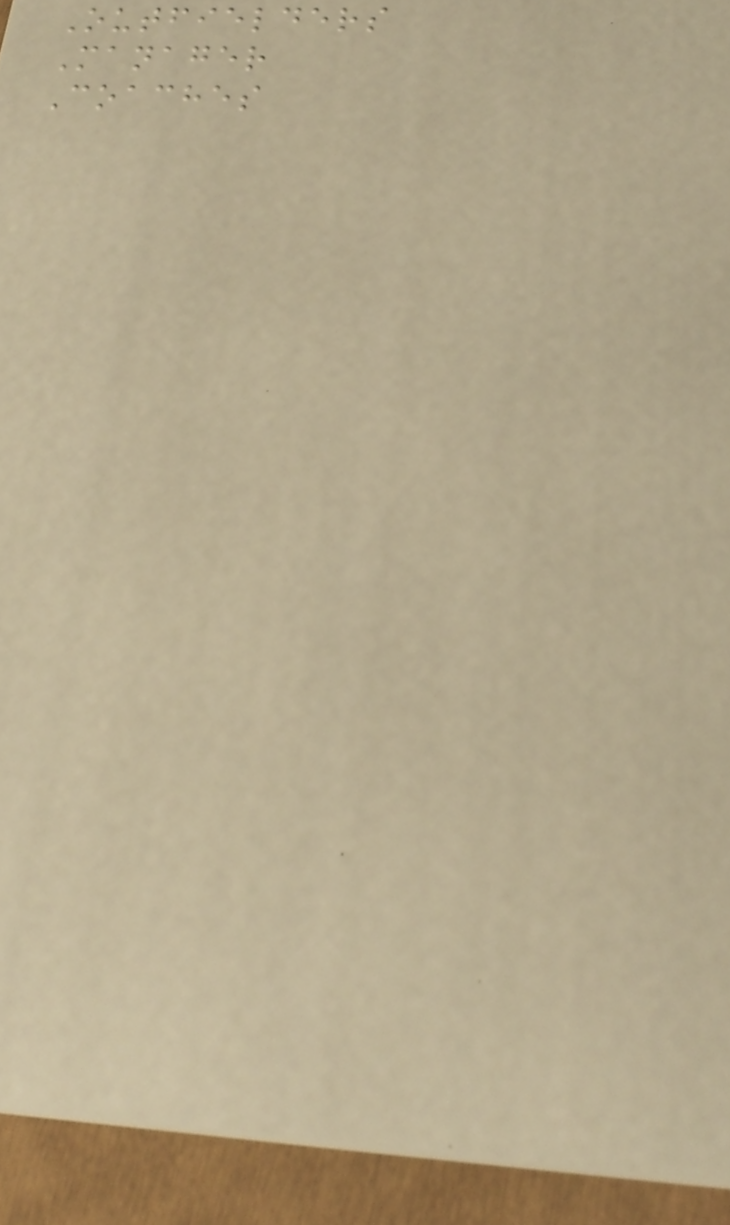Outfielders
Manager
Coaches
